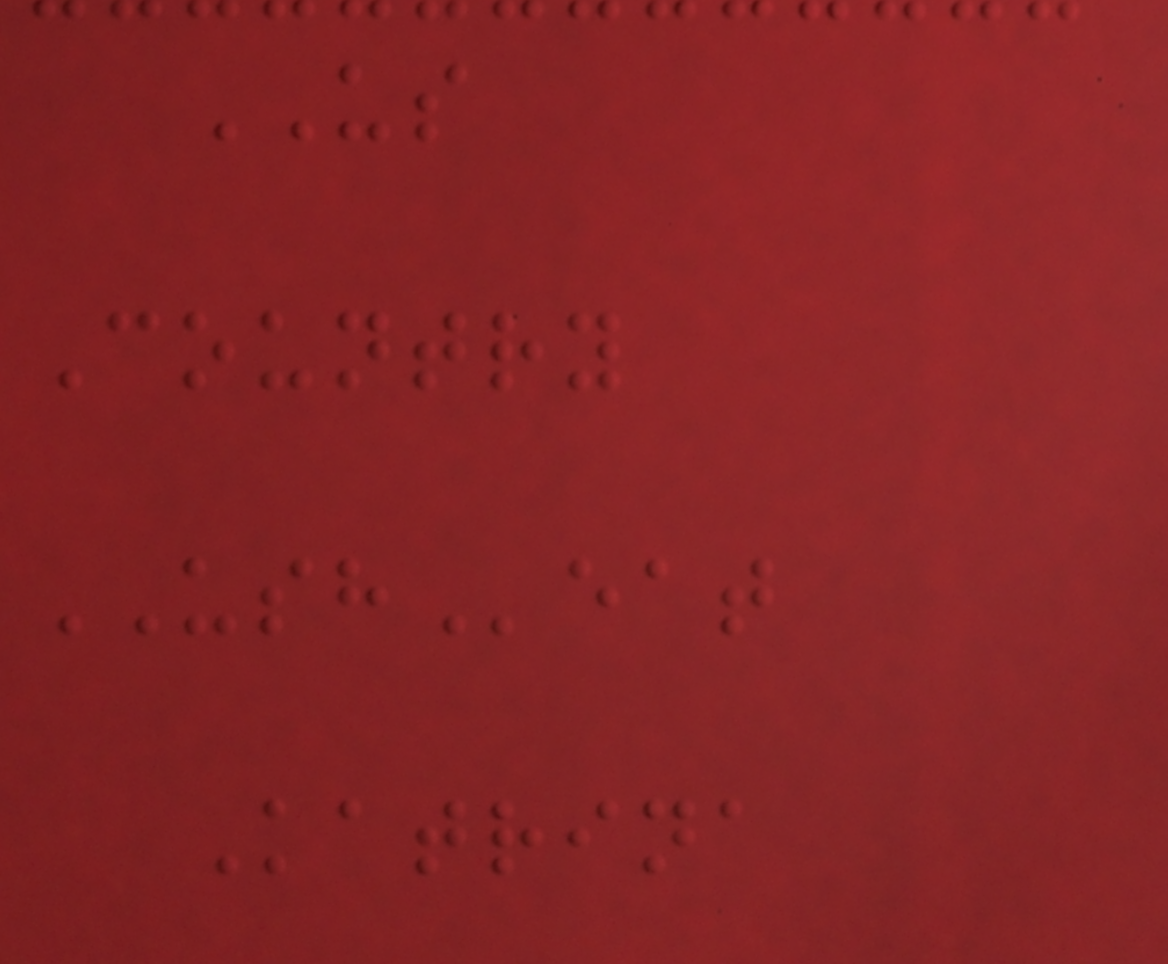US
Country
USHeat
Katrina
